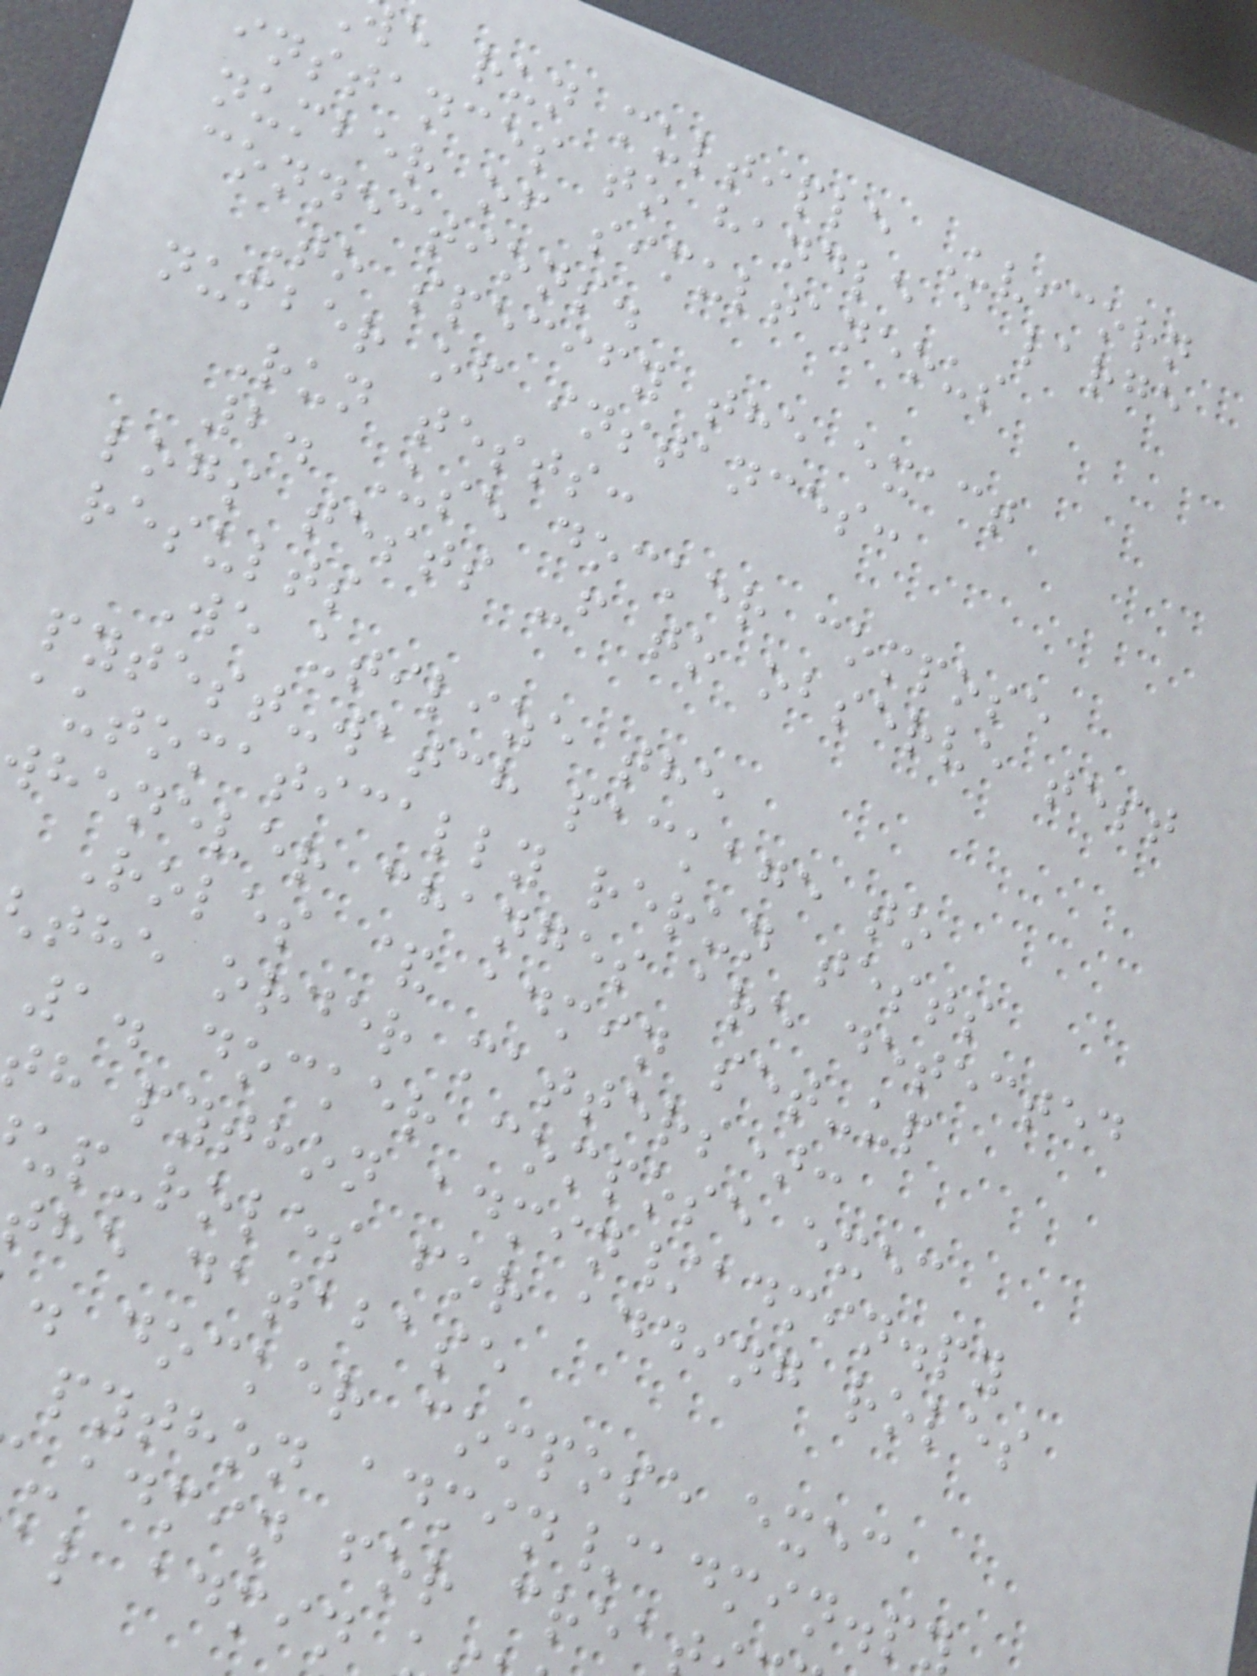we run multiple Uvicorn
instances to handle a large
number of simultaneous
connections.
To specify the exact
number of instances:
Run tests:
2. Use docker compose
logs tests -f to observe test
results
We utilize the
pytest-watch package to
automatically rerun tests
henever changes are detected
Roles & admin set-up
the order matters):
1. docker compose exec
h python admin/admin.py
up-roles for adding roles
he database
. docker compose exec
python admin/admin.py
-admin for crea
al admin
